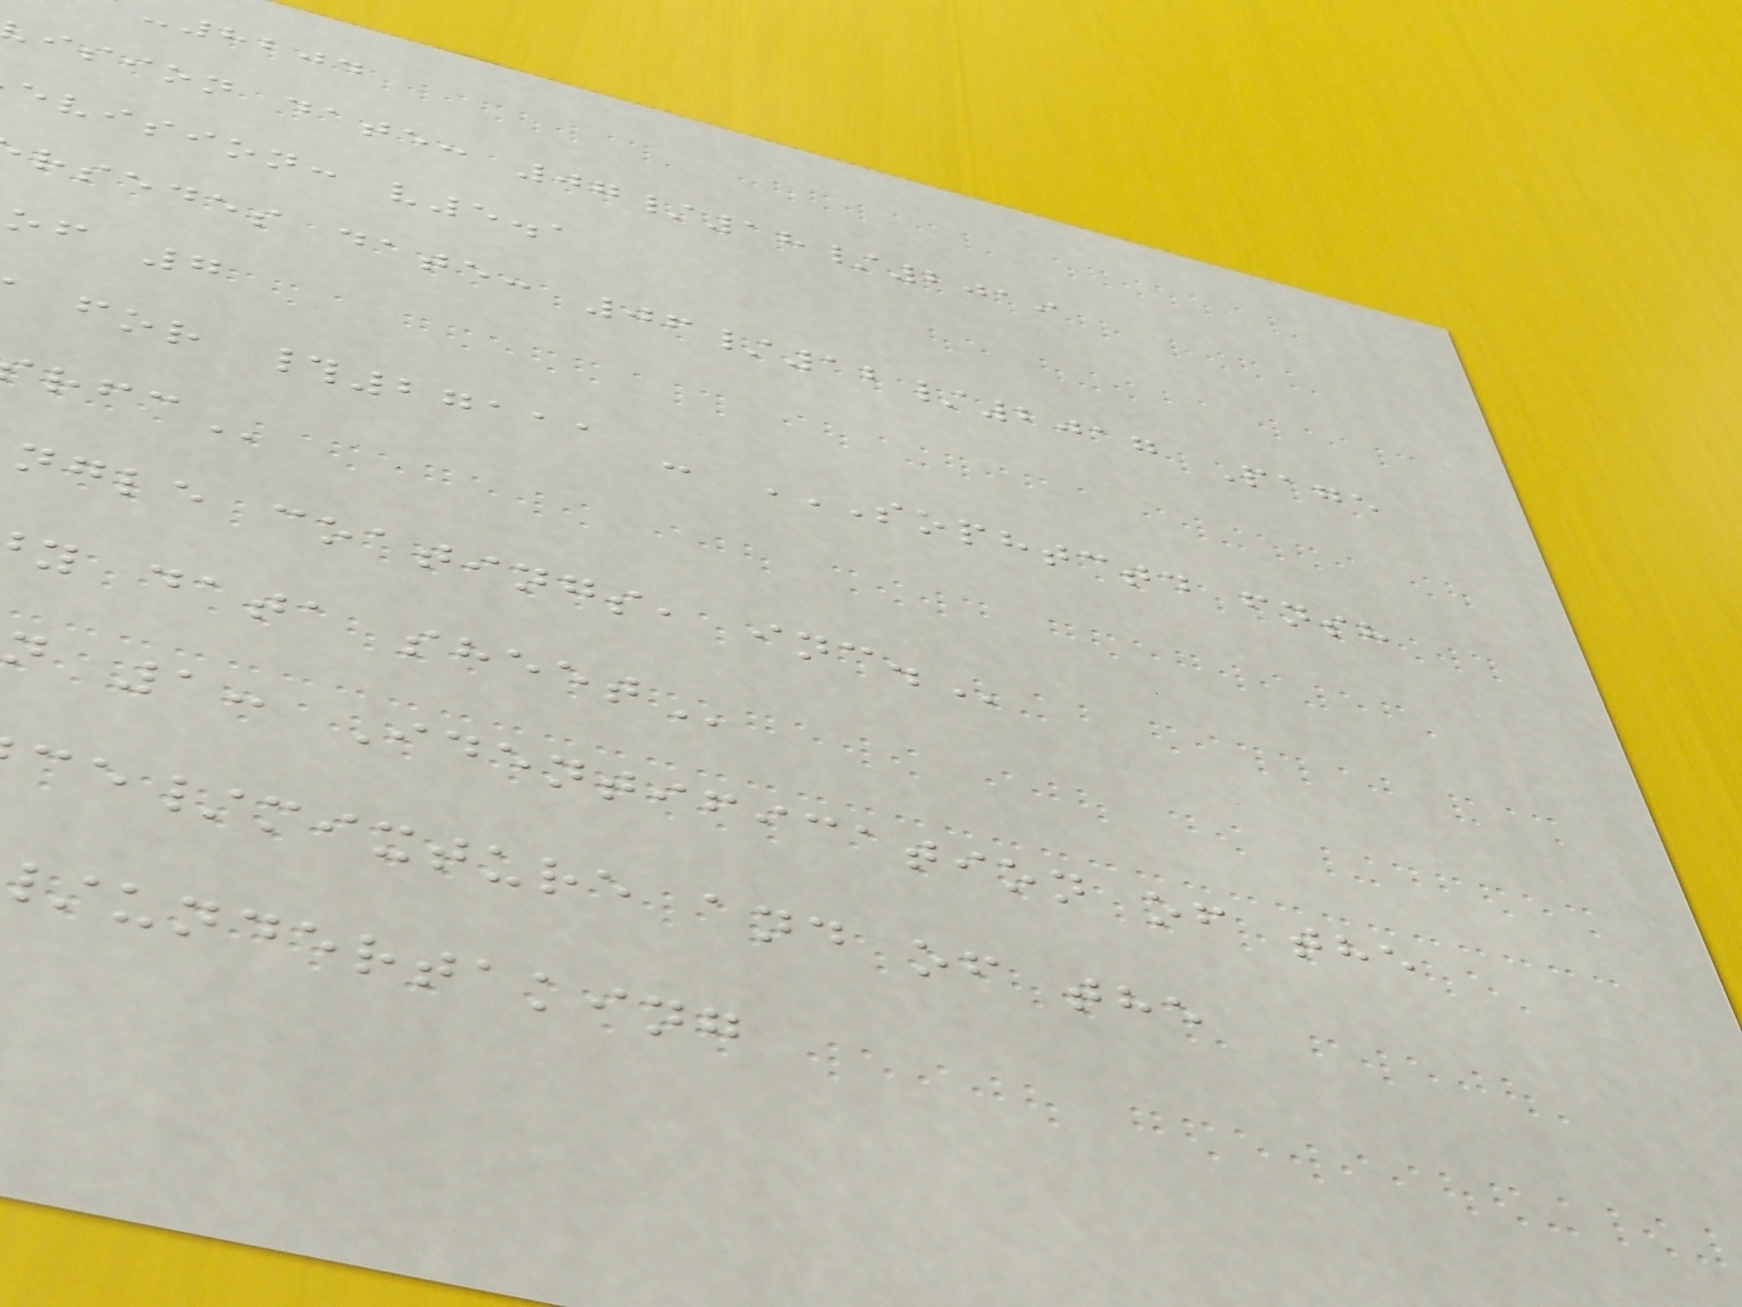-8204
ision date: 07/18/2019
evision: v5.1
rsedes date: 06/12/2017 Page
of 7
ngle coatings,
y data
n 1: Identification of the
ce/mixture and of the
undertaking
